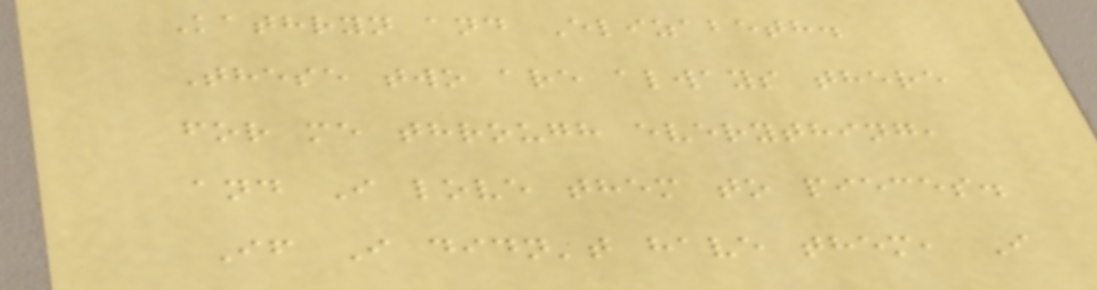Kathryn and Elizabeth.
These two are always there
for me through everything,
and I love them to pieces.
If I didn't have them, I
